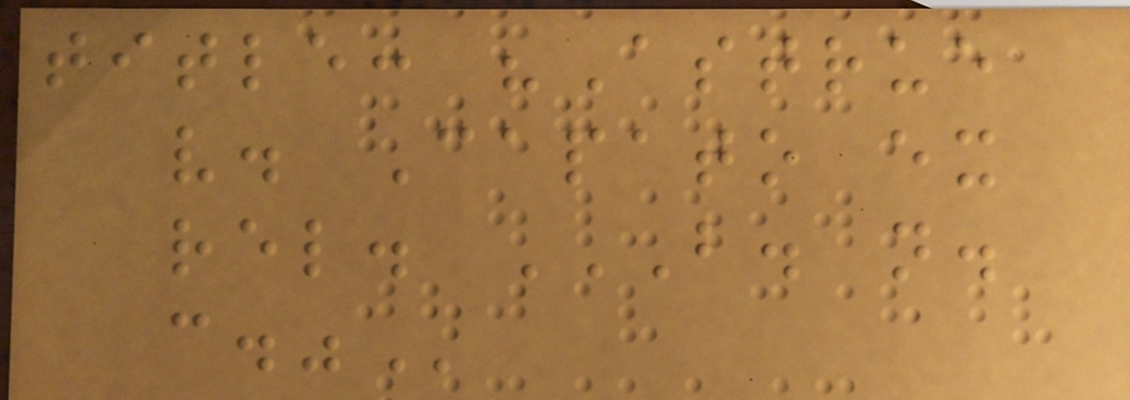title: "Astrue
v. Capato ex
rel. B. N.
C."
